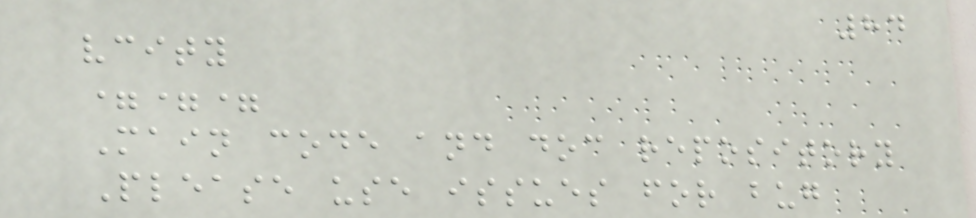84
vcity
===
Main code and doc repository
Please use issues for bug
